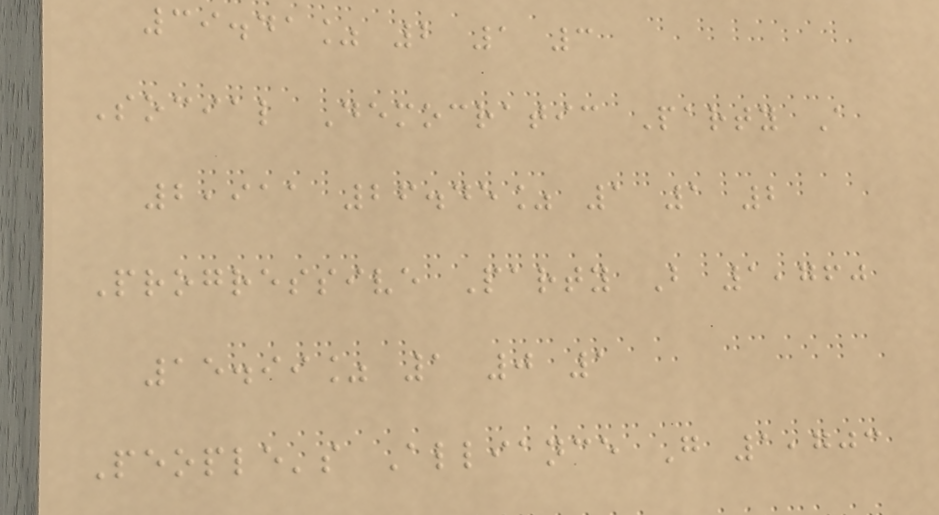39.41% 2 1 3
Social Democratic Party A
2,911 26.45% 1 1 2
Progressive Party B 1,760
15.99% 1 0 1
People's Alliance G 1,703
